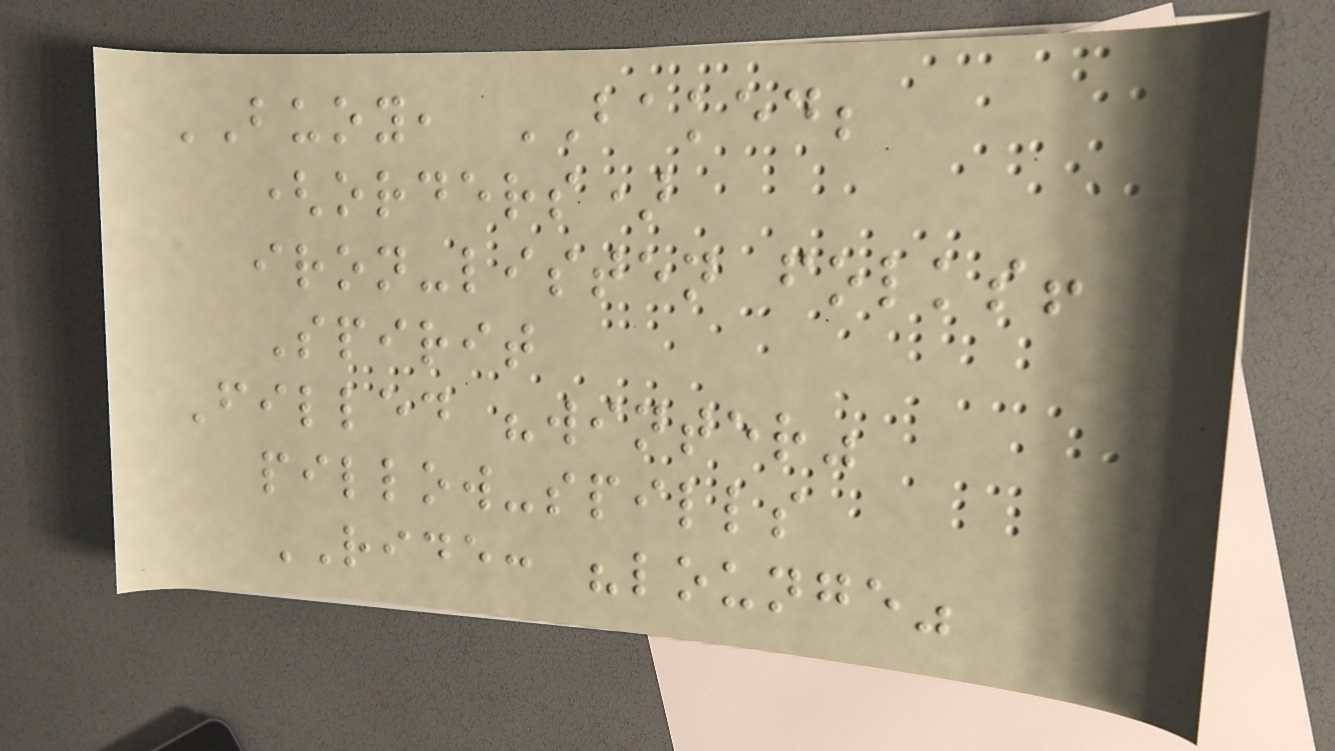BUOY, BAKED;
(orders)
iron-listen folks!
Spirit
Filled "winter"
pillow-spills
RIDE: "lounge"
